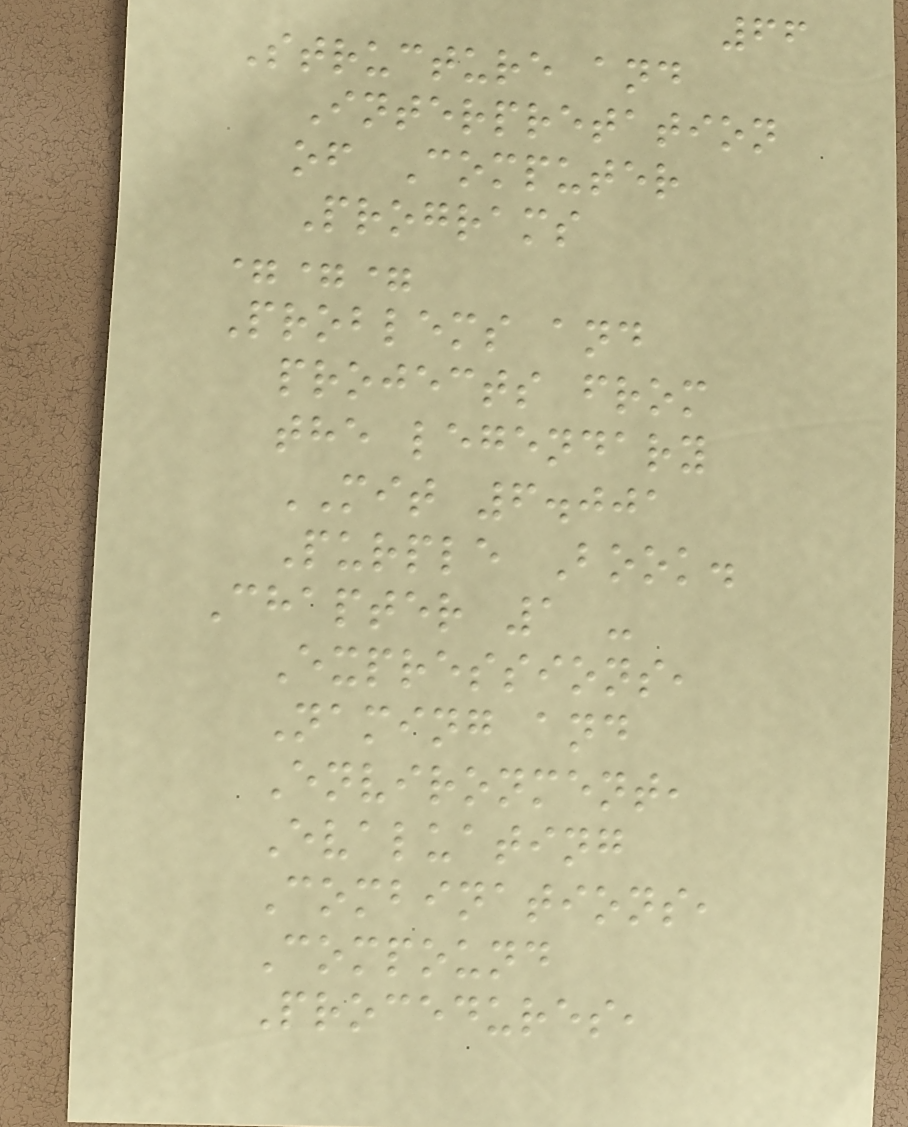66
Structure and
Interpretation
of Computer
Programs
===
Problems and
projects from
the legendary
MIT 6.001
Purple Book.
Chapter 1 -
Expressions,
Naming and
Environment,
Evaluating
Combinations,
Compound
Procedures,
